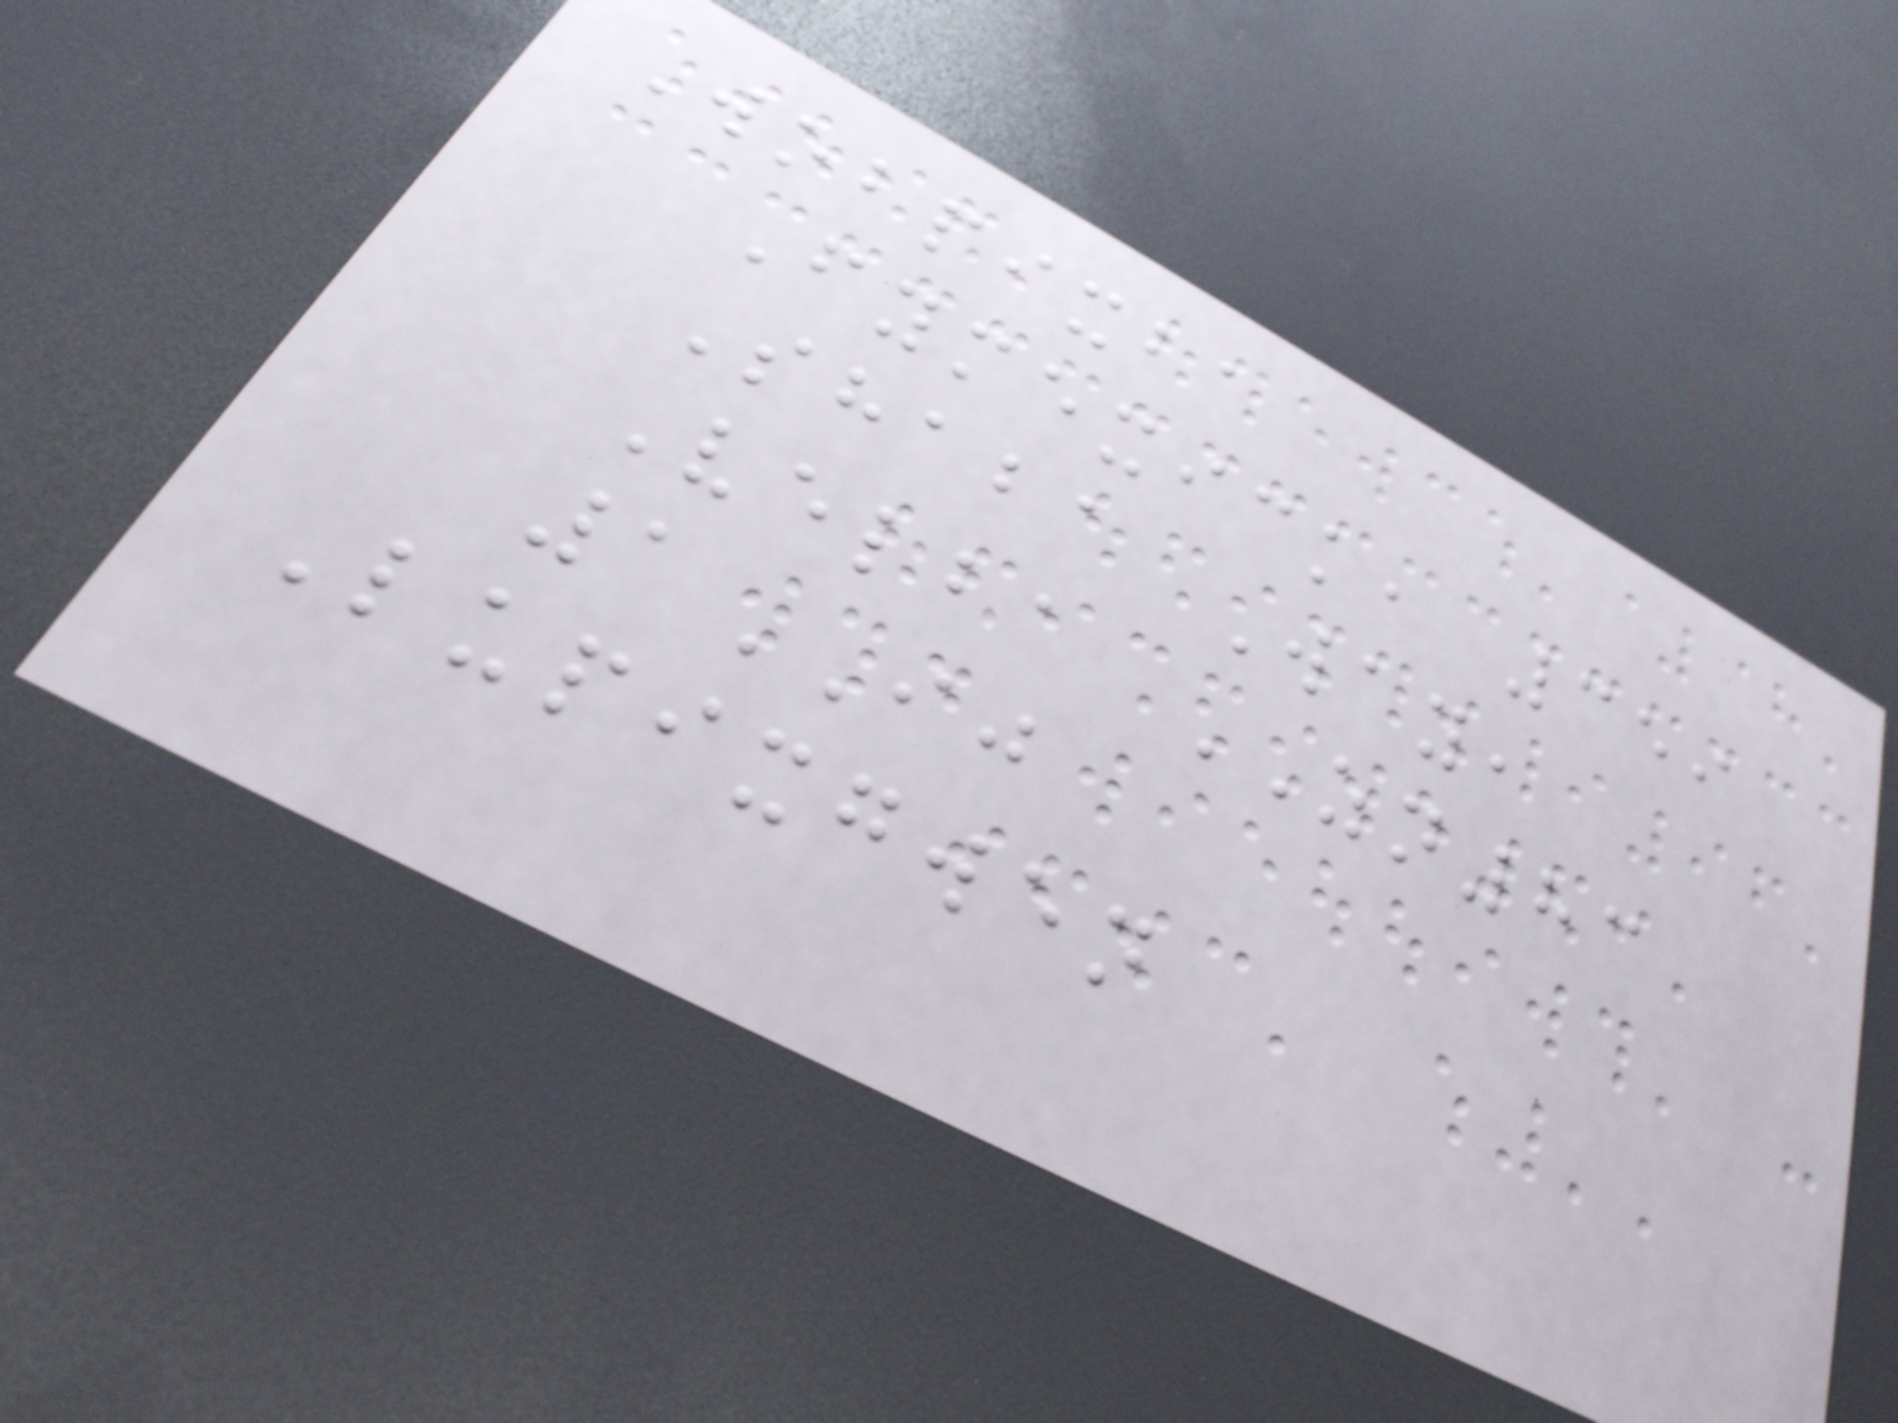Wobpixba
Fymexick, 359
Shaba Way,
Velba ZN83
1IJ
Lupixgwen
